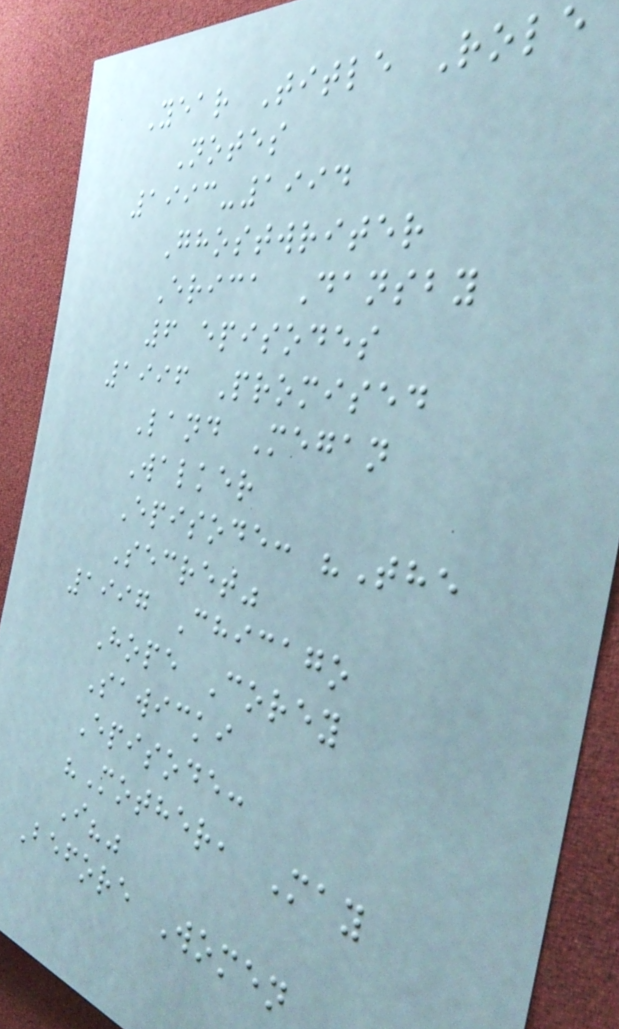Year Title Role
Notes
1993-1994
Ghostwriter
Erica Dansby
6 episodes
1996 Promised
Land Megan
Walker
Episode: "The
Secret"
1997 Chicago
Hope Corey
Sawicki
Episode:
"Mother, May
I?"
Before Women
